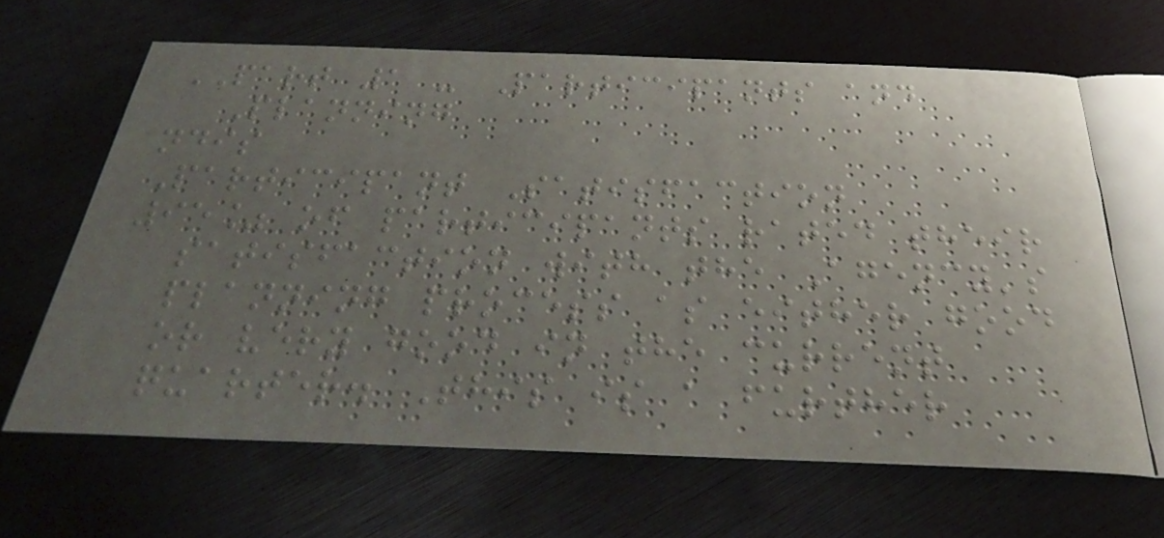PART 1 - Participants and
Planning
ndis
Participant Satisfaction
95% of participants rated their
satisfaction with the Agency's
planning process as either good
or very good in the current
quarter. This is a further
